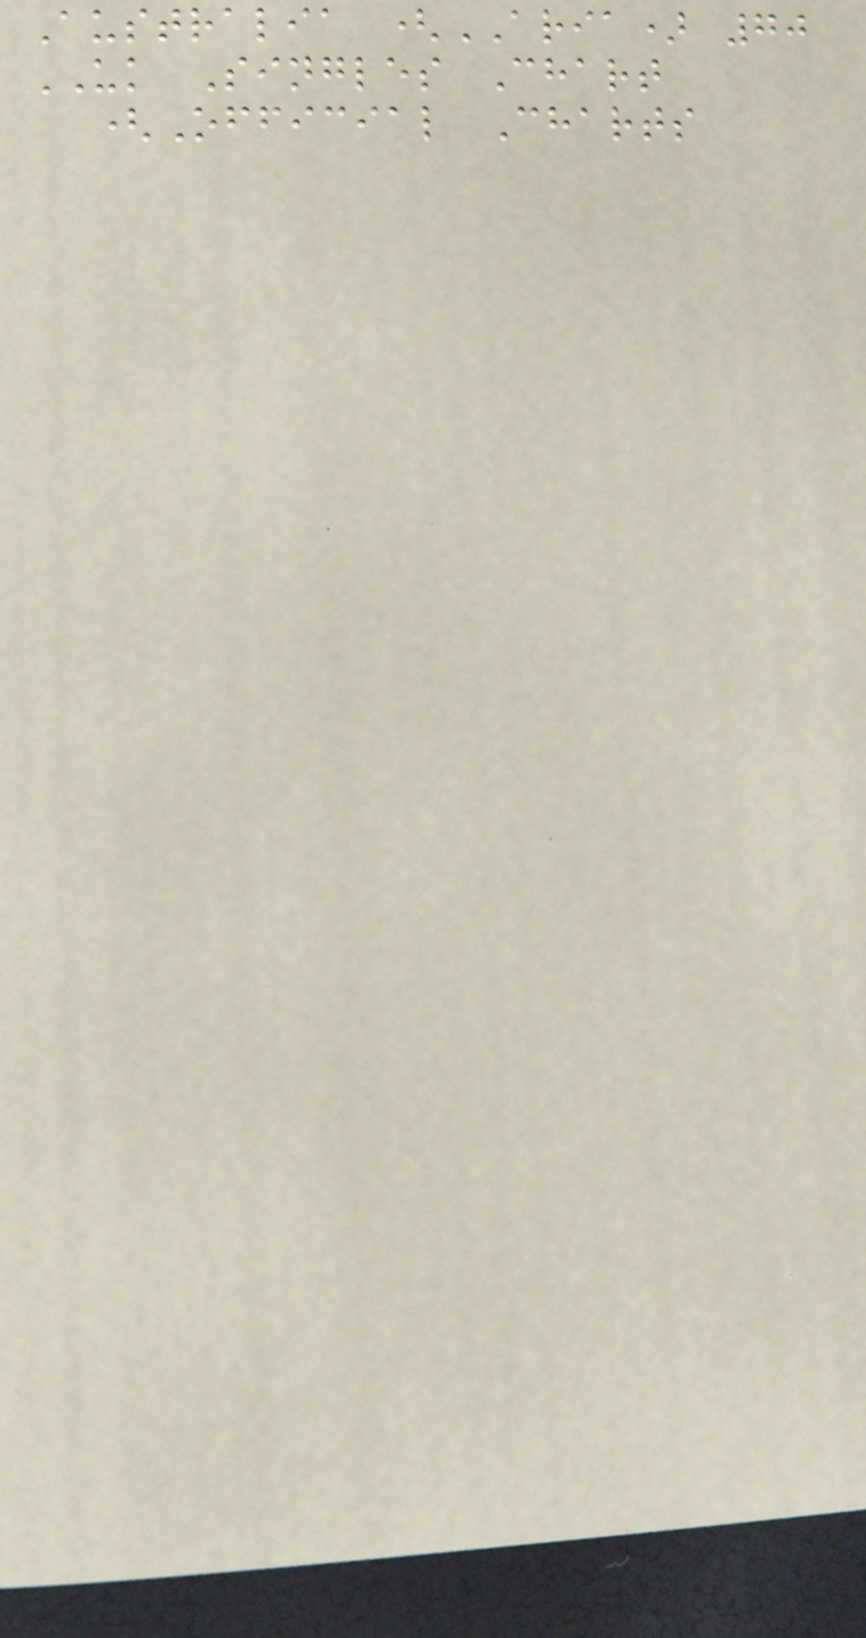Australia (ARIA) 70
UK Singles Chart
(Official Charts
